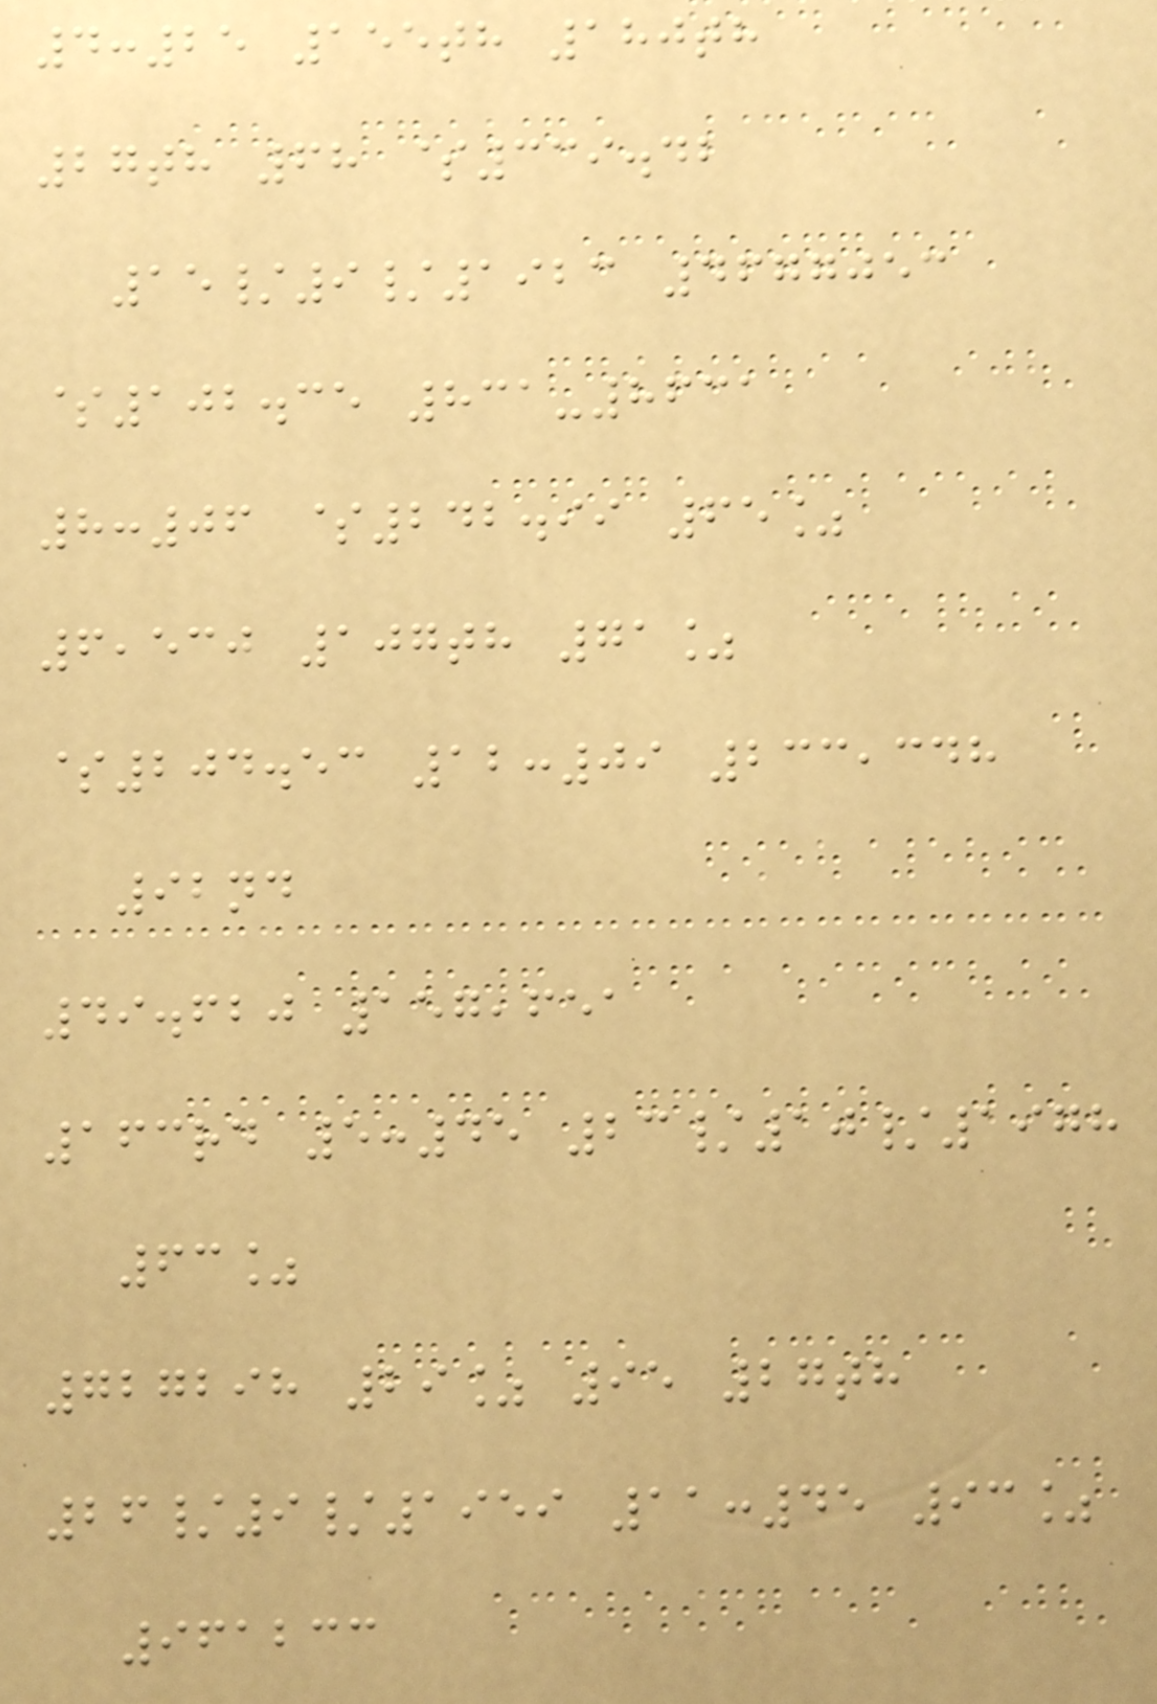4:25 155th 180th
27th 68 $339.42
15/9/1923 4677053
$102.35 831-8631
8:06 $242.99 65%
6,530 107th 71%
$204.53 12:09 233,348
92nd
49.620 157,651
163rd 5:45 23/10/1978
63%
727298 29% 95 27th
26/9/1959 11:45 93%
961233
